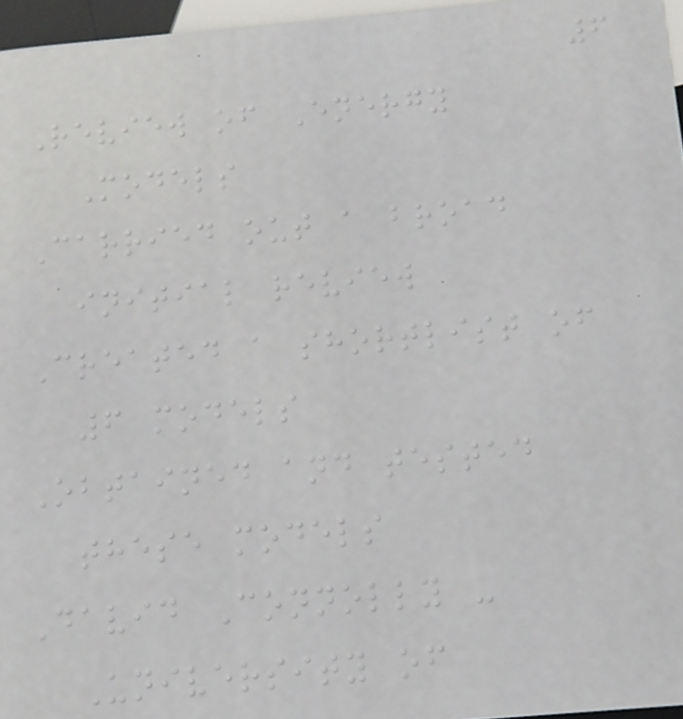6
Review of Energy
Models
Carried out a broad
initial review
Created a shortlist of
6 models
Obtained and tested
these models
David Connolly -
University of
